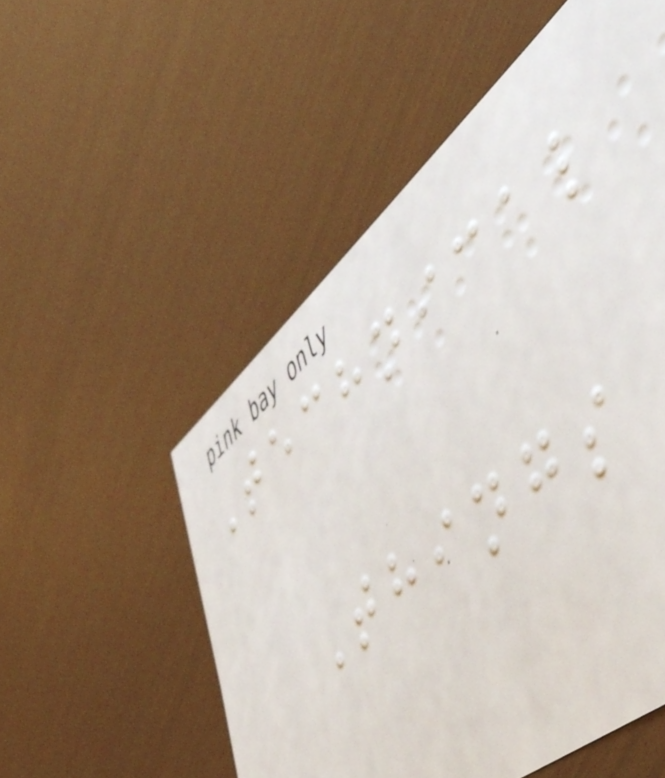Technical
Things
